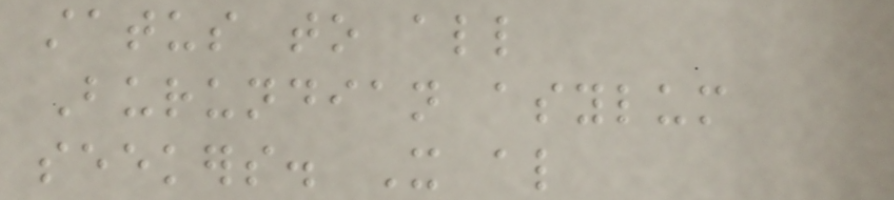status to all
Burundian asylum
seekers. It also
